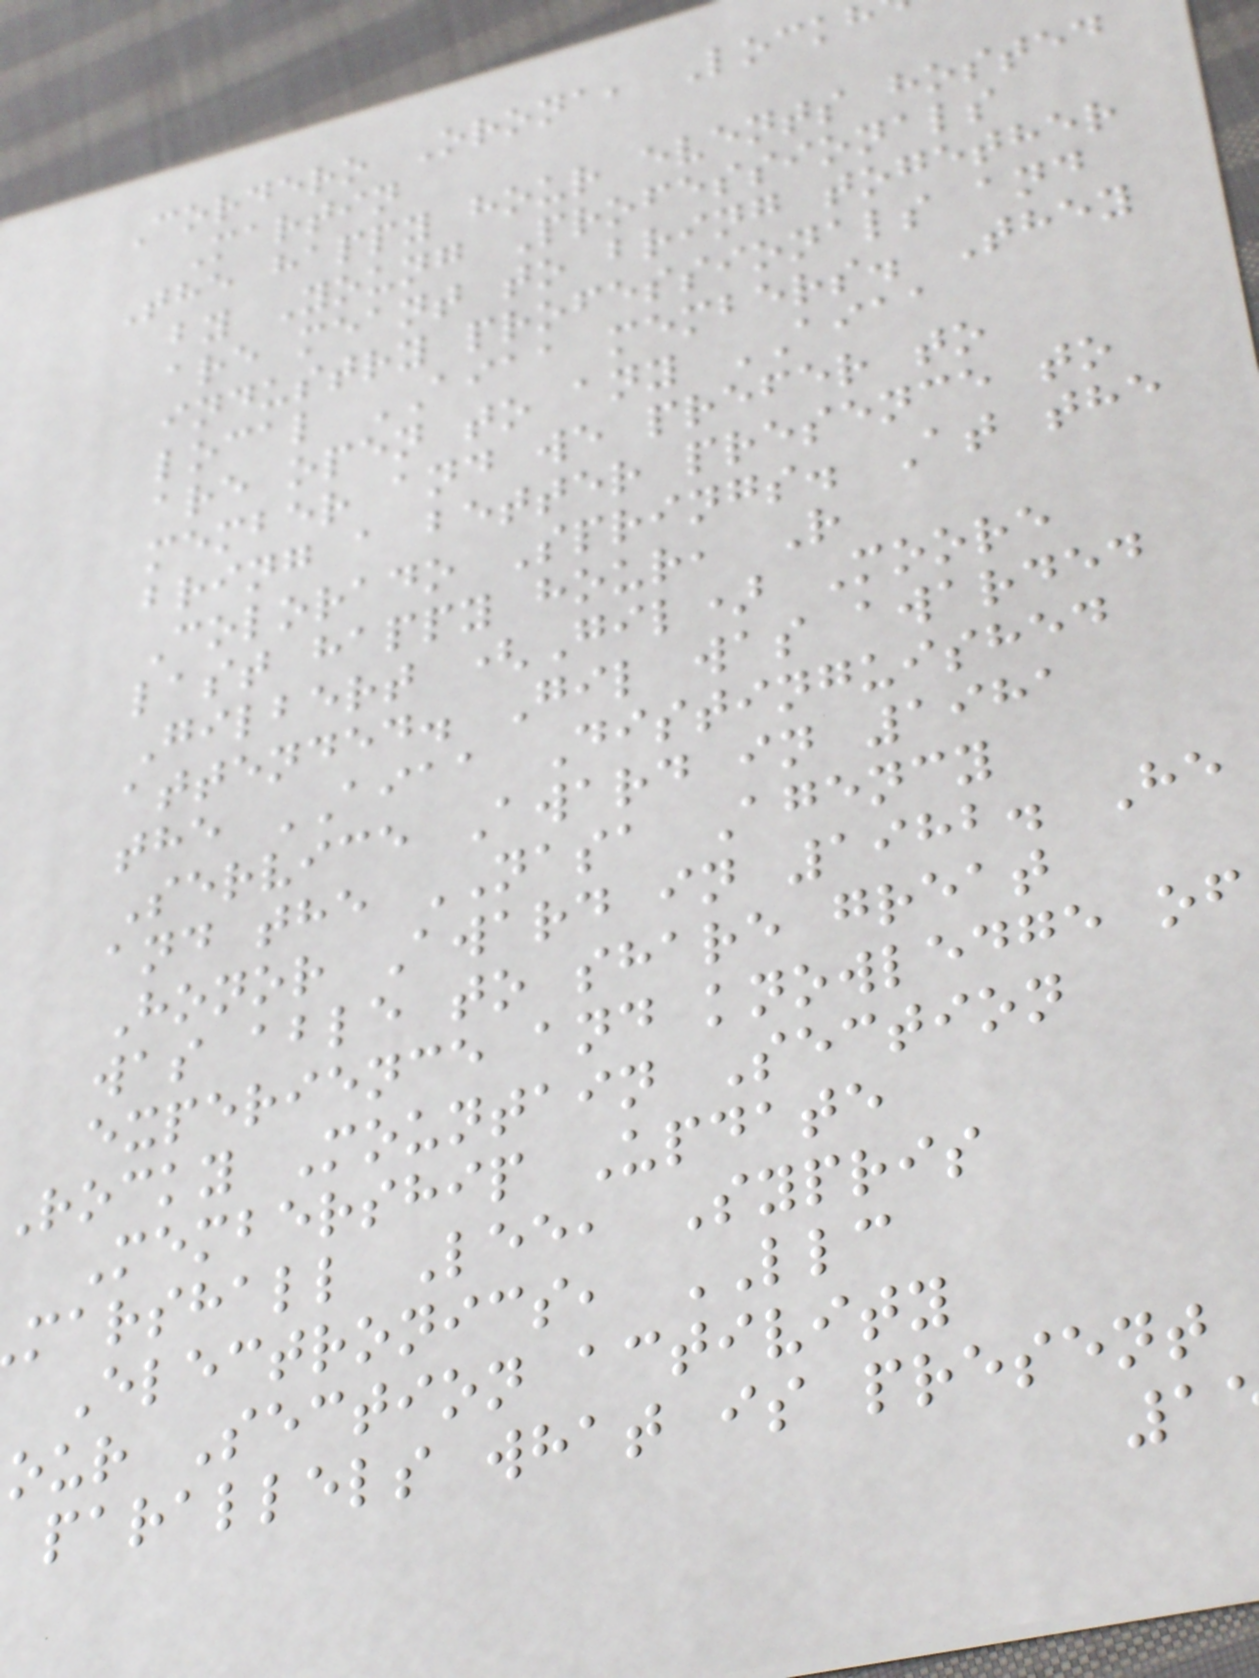Cordero Orona, Lock
Martin
The happy hour events hosted
by Young Professionals
are meant to bring together
industry professionals and
local AIAA members. They
are open to any AIAA
member and we prefer to
bring a better presence to
Colorado Springs. At the
last happy hour, R
Gilbert (Gil) Moore
attended. Gil was awarded
the AIAA Distinguished
Service Award in 1981
and the NASA Agency
Honor Award in 1982. He
was able to share great
experience and knowledge of
rocky Mountain Section
Membership Update
marshall Lee, Sypris
Electronics, LLC
our Section activity
parallels what is present
